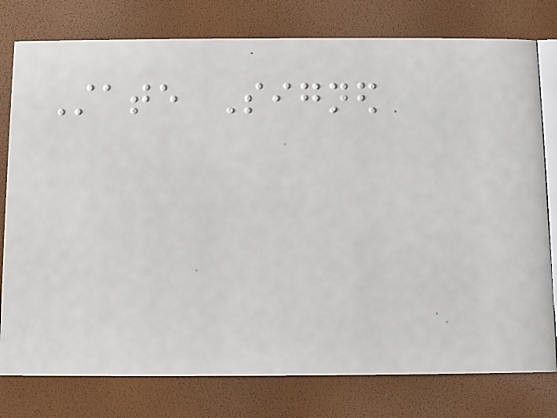State Signed
